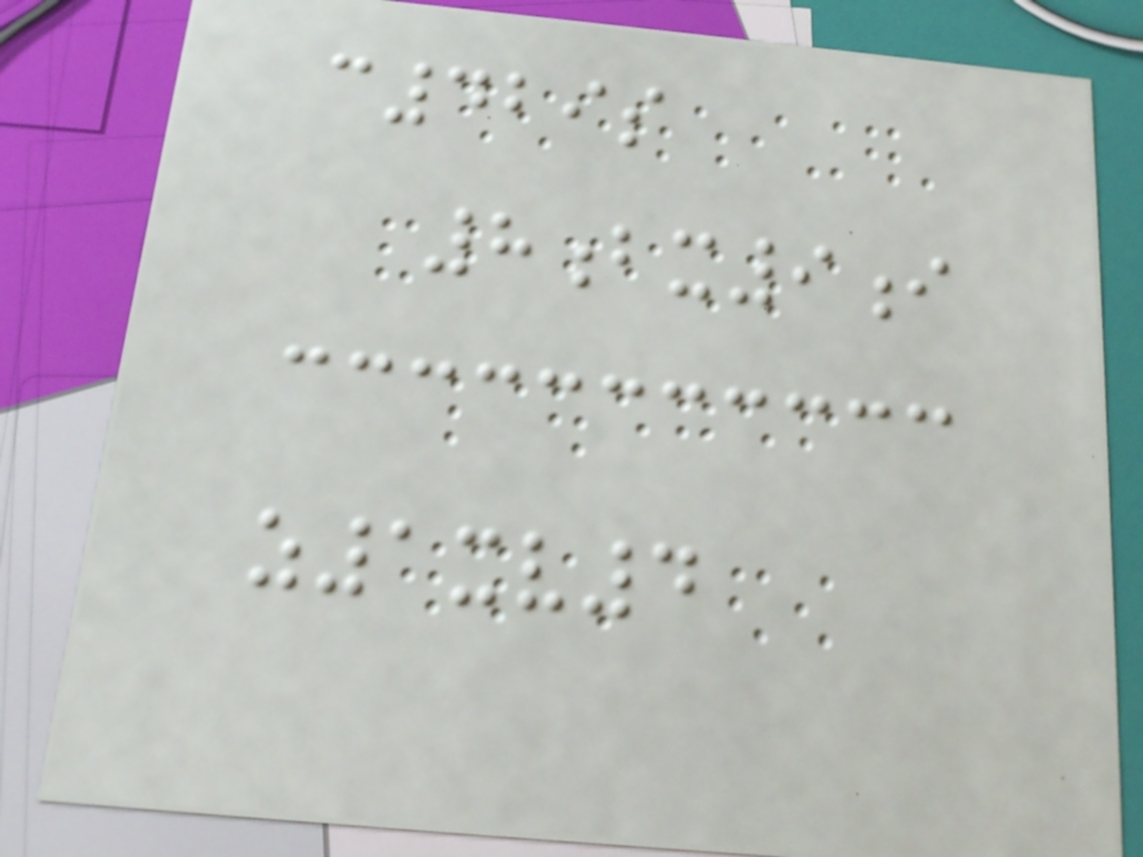c429s
8bx9i
z1xv4
